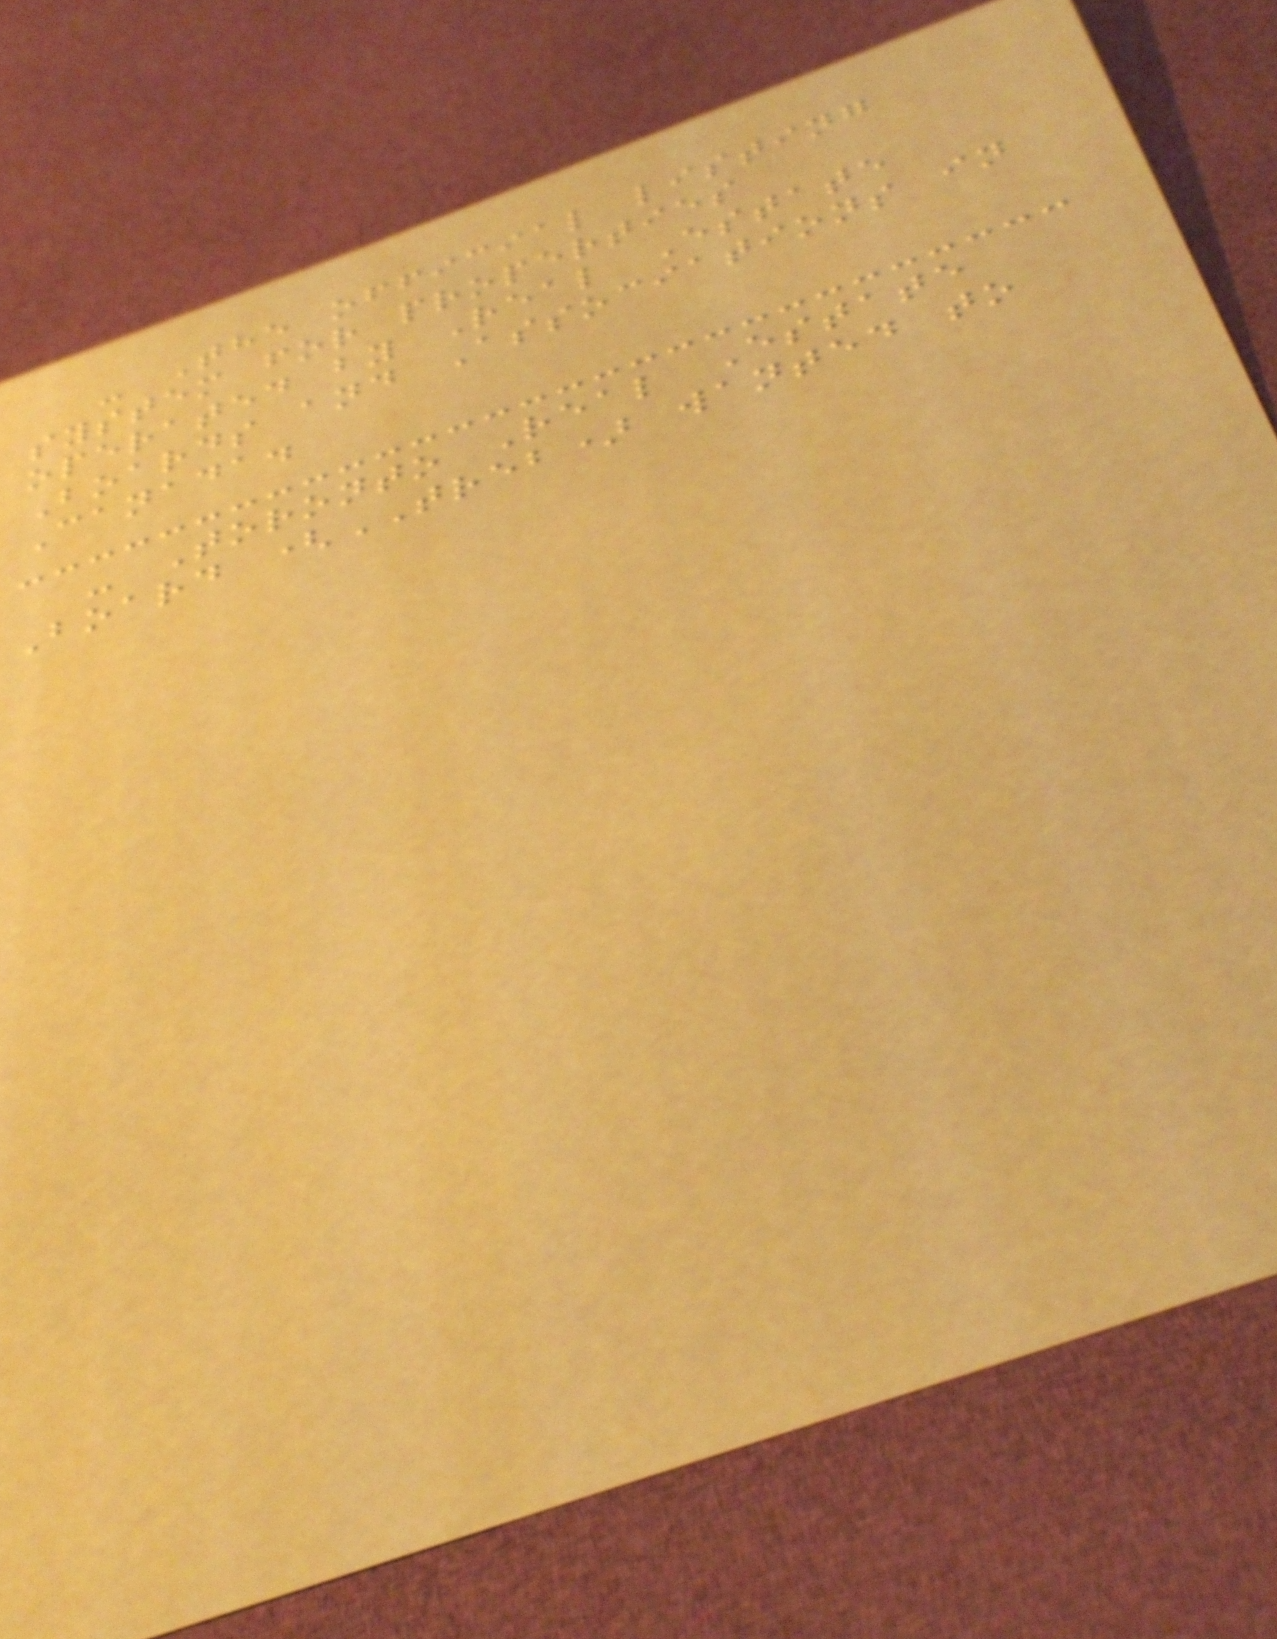- The official listing
system for properties
operated by Real Estate
Boards and Associations in
Canada.
- Toronto Real Estate
Board (TREB) wanted to
